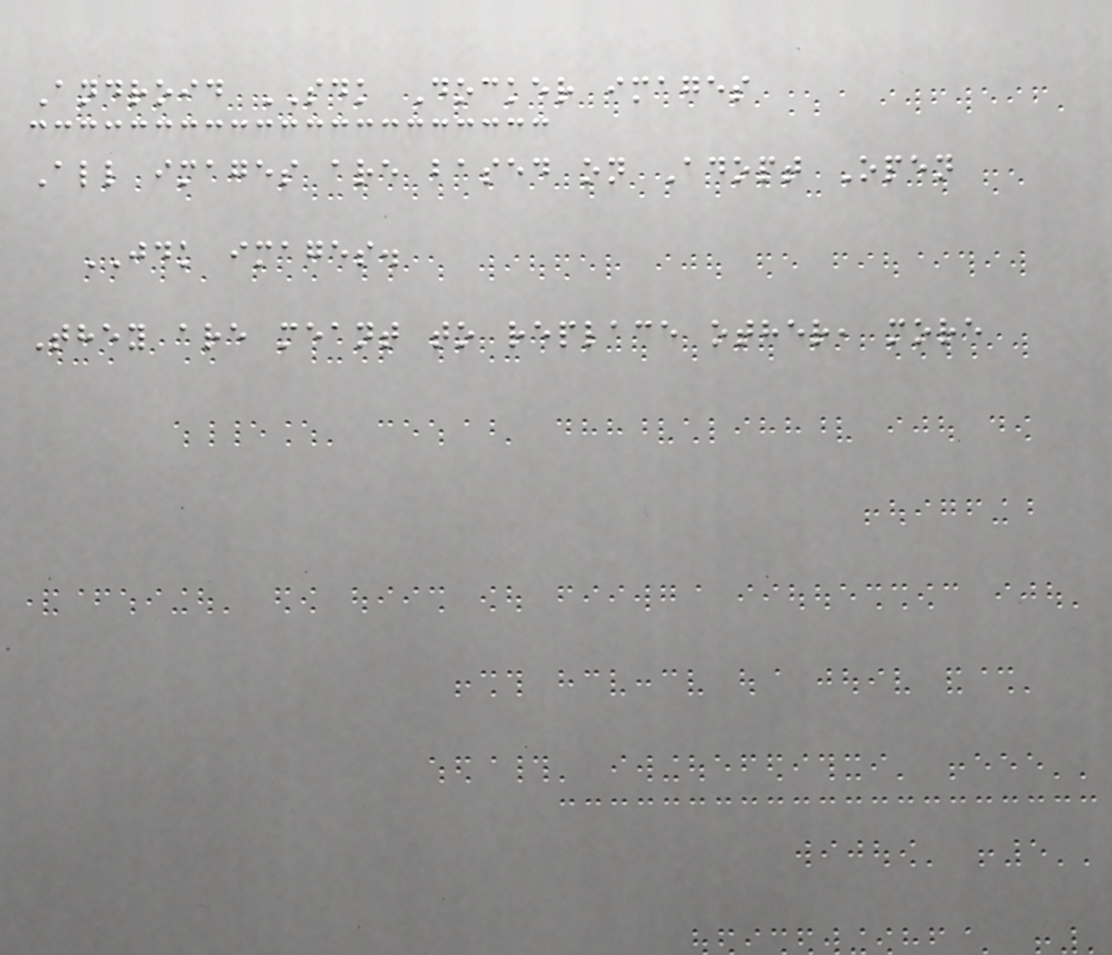Android SDK Docker images
All images are based on Adopt Open
JDK images.
They are meant to replace other, more
